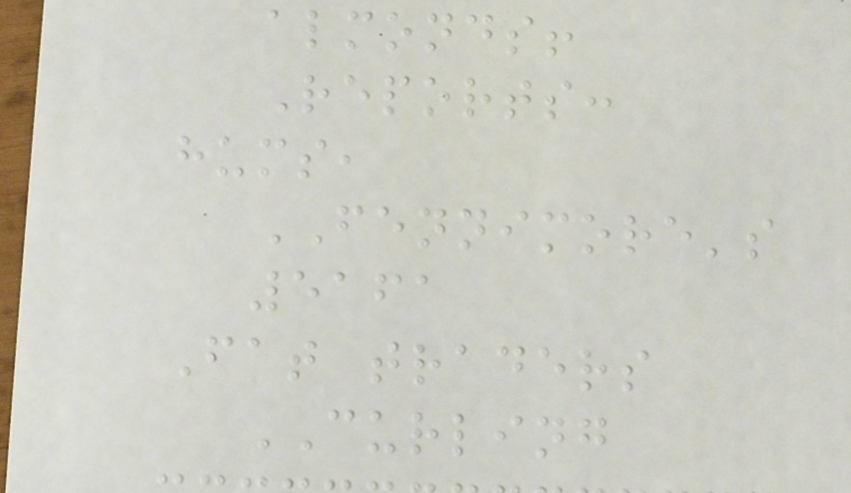almonds!
Reports:
hums,
FENNIMORE's
5161
Fat traders
CURLING
